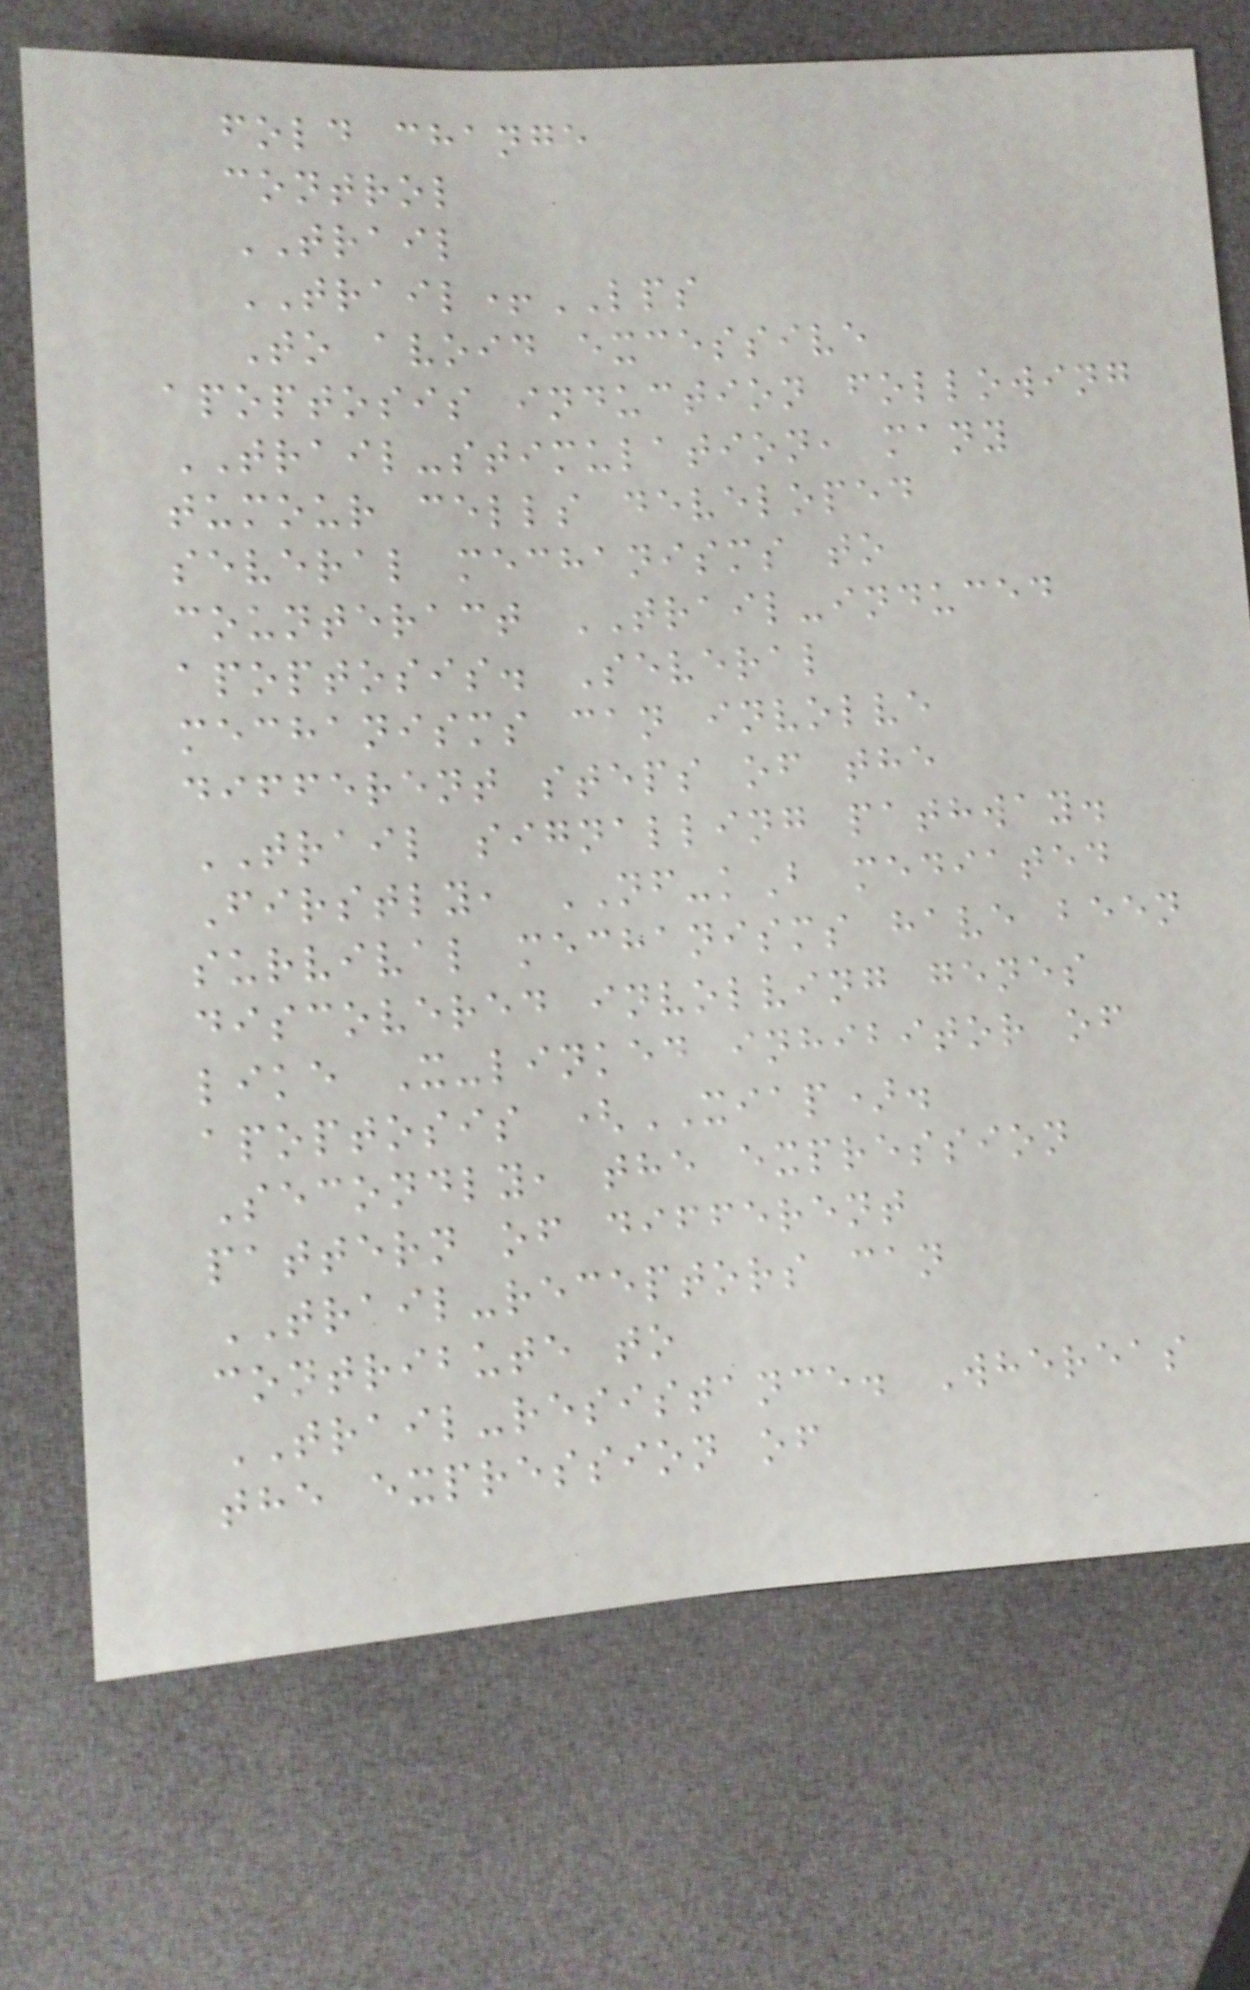fold change
control
TRAIL
TRAIL+LPS
To avoid excessive
apoptosis induction following
TRAIL-stimulation, many
tumour cells developed
several mechanisms to
counteract TRAIL-induced
apoptosis. Several
mechanisms can involve
different steps of the
TRAIL signalling pathway.
Firstly, NF-kB mediated
survival mechanisms have been
discovered involving genes
like X-linked inhibitor of
apoptosis (XIAP).
Secondly, the expression
pattern of different
TRAIL-receptors can
contribute to
TRAIL-resistance. Whereas
the expression of
